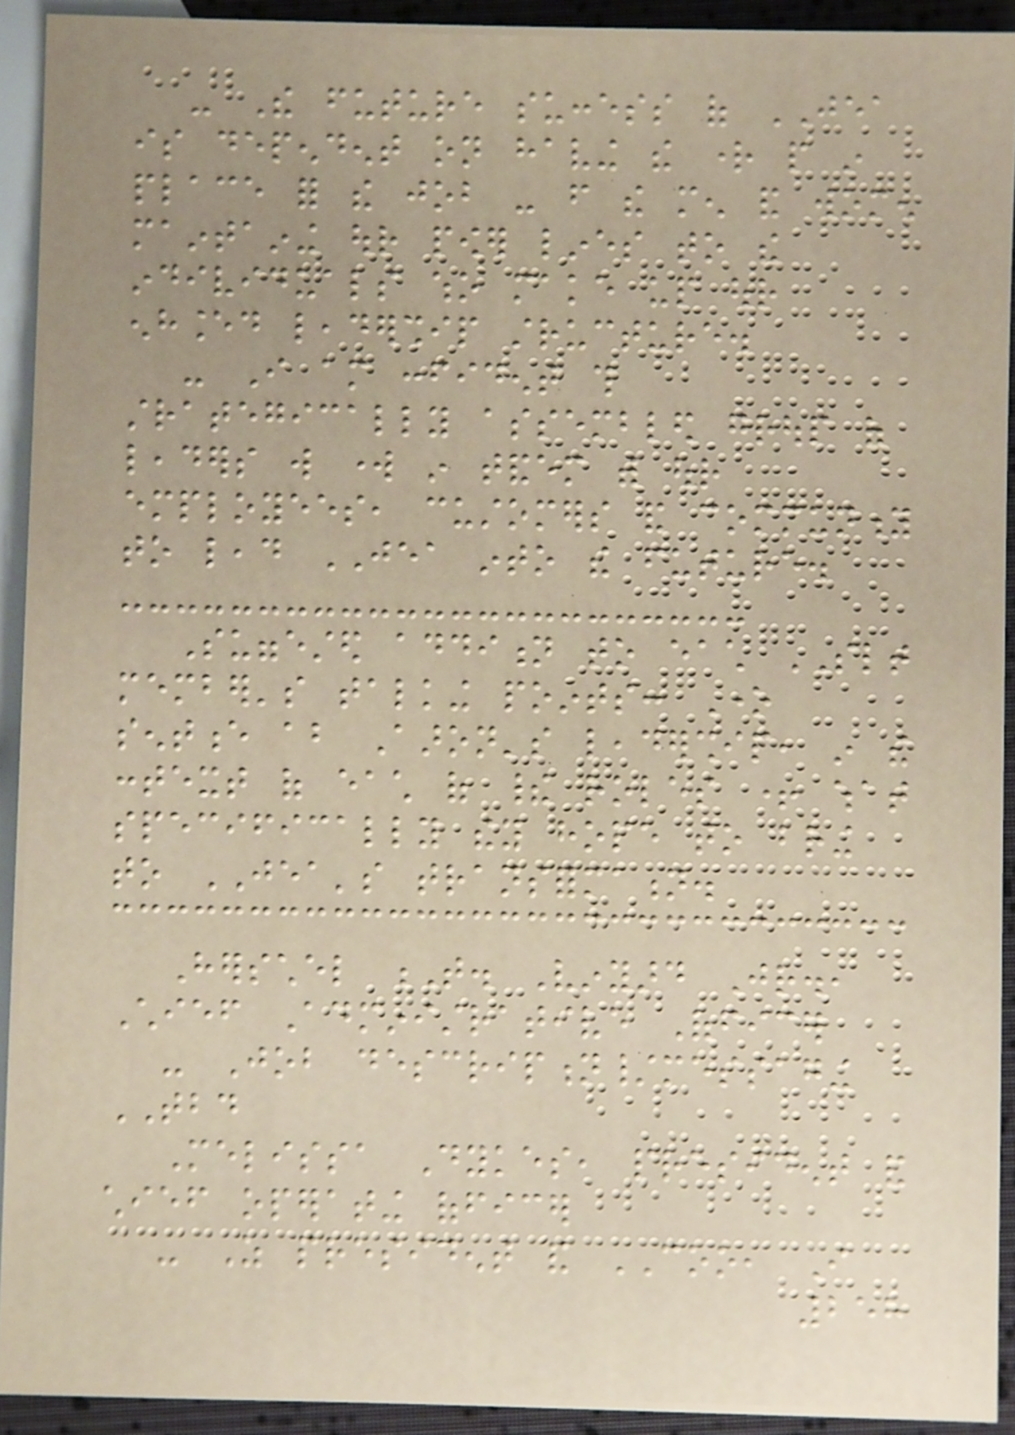- The future success of JEA
is dependent on having the right people in
place for the job - from the men and women
maintaining our power lines to the
individuals who make up our
enhanced leadership structure.
- I am confident this
strategically assembled group of
leaders will work in tandem with our
employees, customers and community
to lead JEA into the future.
Suggested addition to each SLT
member's talking points: One
sentence about Aaron's leadership, in the
context of each of their roles + what
specifically they hope to bring
to JEA's transformation.
Herschel T. Vinyard Jr.,
Chief Administrative Officer
- Job description/messaging
TBD
Melissa Dykes, president and
chief operating officer
- As president and COO, I
258
